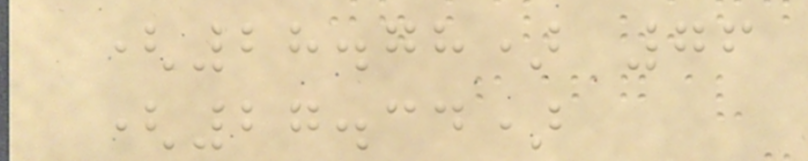(28.78) 76
(27.34)
